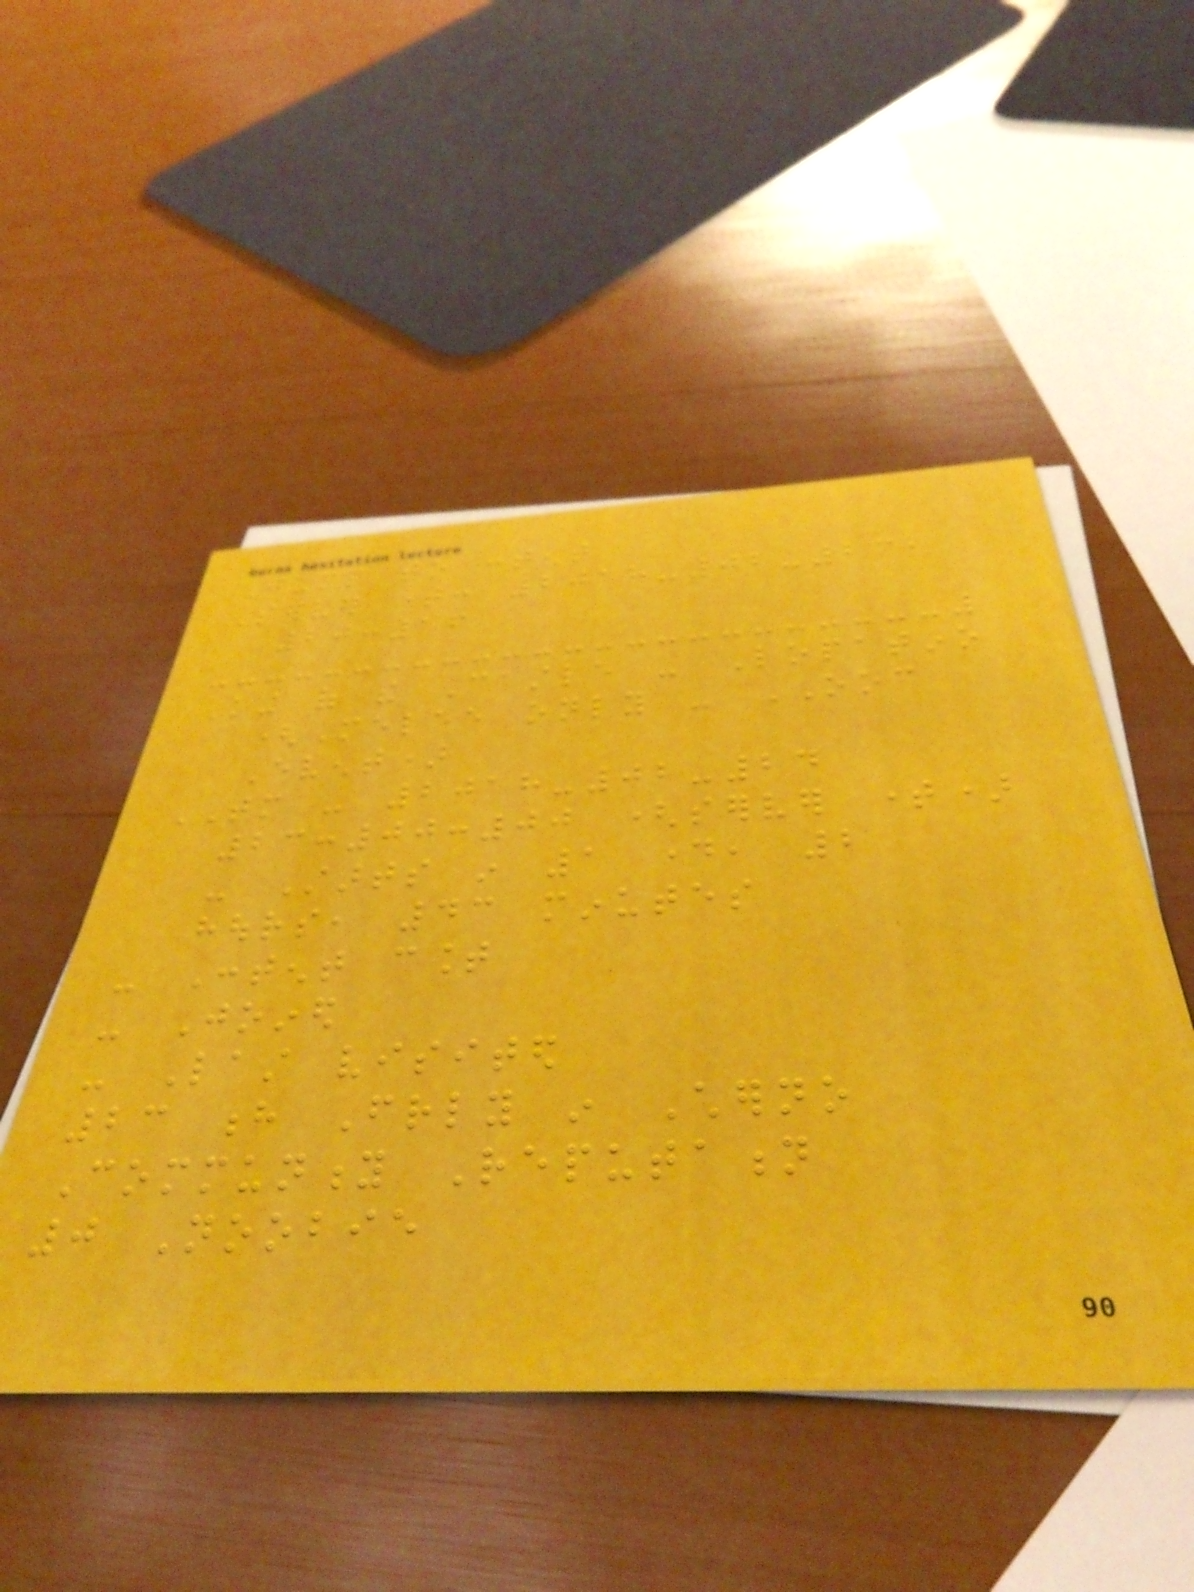Jump to content
Server time: 2018-02-23,
20:16
King of the Castle - Lopatino
(Melee only - OOC
Event)
TOMORROW - 2018-02-24
23:00:00 (server time)
- Starts in 1 day, 2
hours, 43 minutes
- Content count
- Joined
- Last visited
23 h Friendly in Cherno
Community Reputation
0 Noobie
